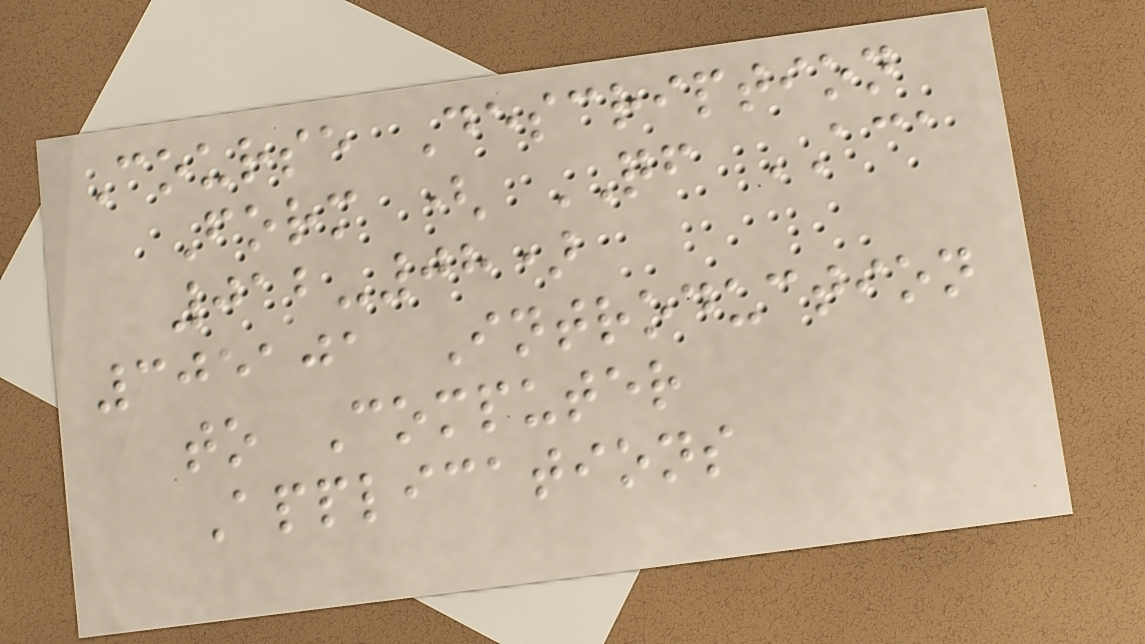Course Description
Form ( QF ACA
012-08)
305101 Introduction
to Computer
Applications
